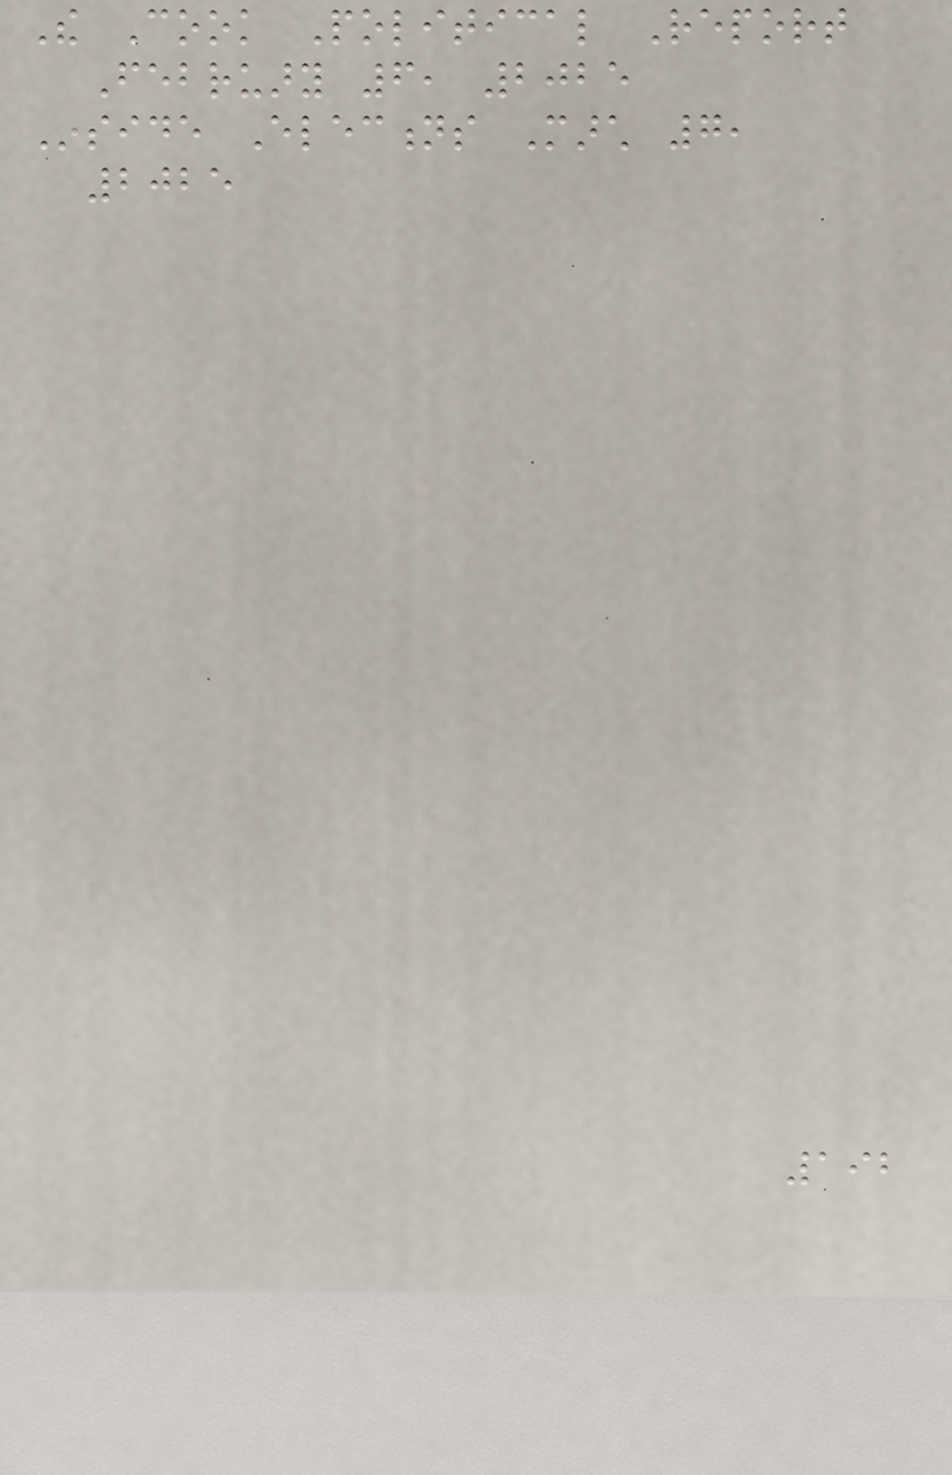The Cook Political Report
February 6, 2025
Inside Elections March 7,
2025
192
